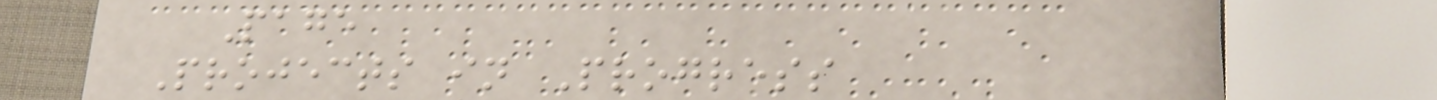Page
Projects in Progress
